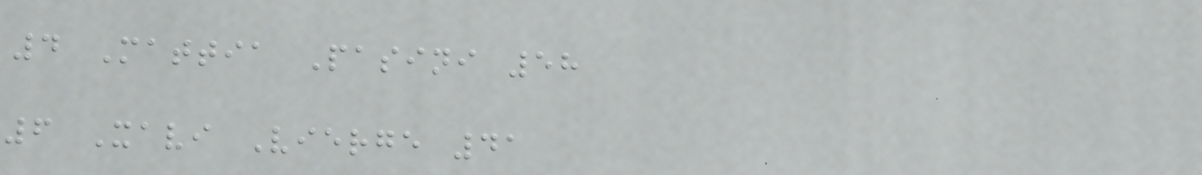4 Mattia Pasini 58
6 Xavi Vierge 41
